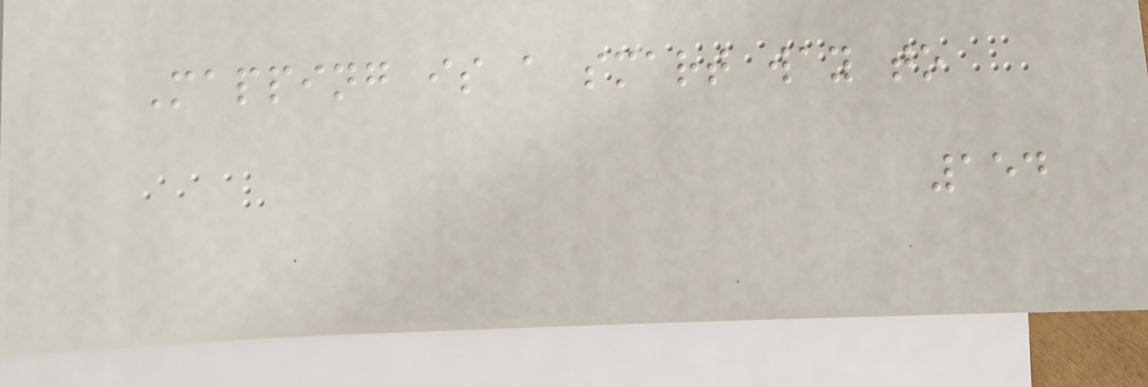Mapping is a smart way to
154
